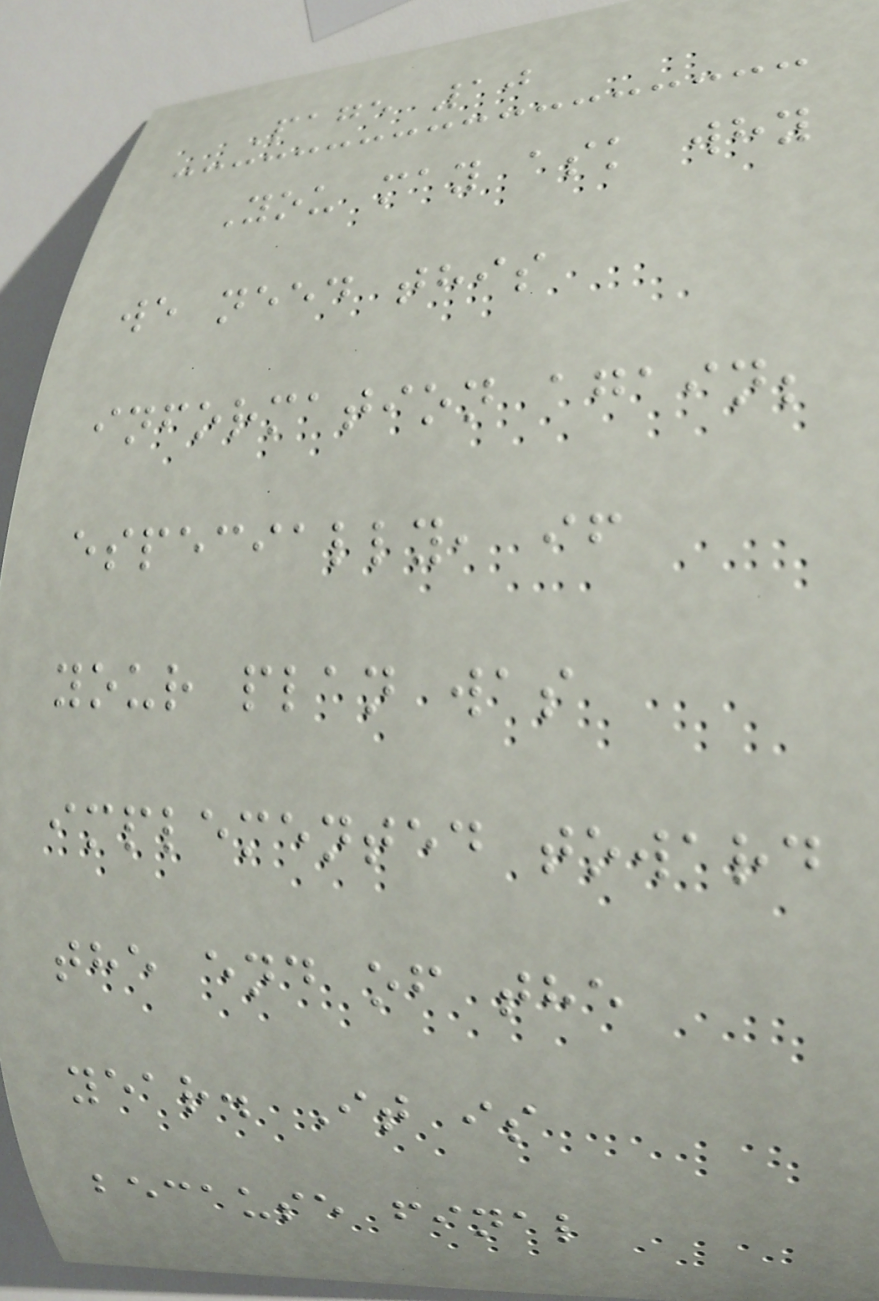Page 10
You may ask why
we need this
information again;
especially, if
your plan was
implemented toward
the end of the
year. It is
because final
